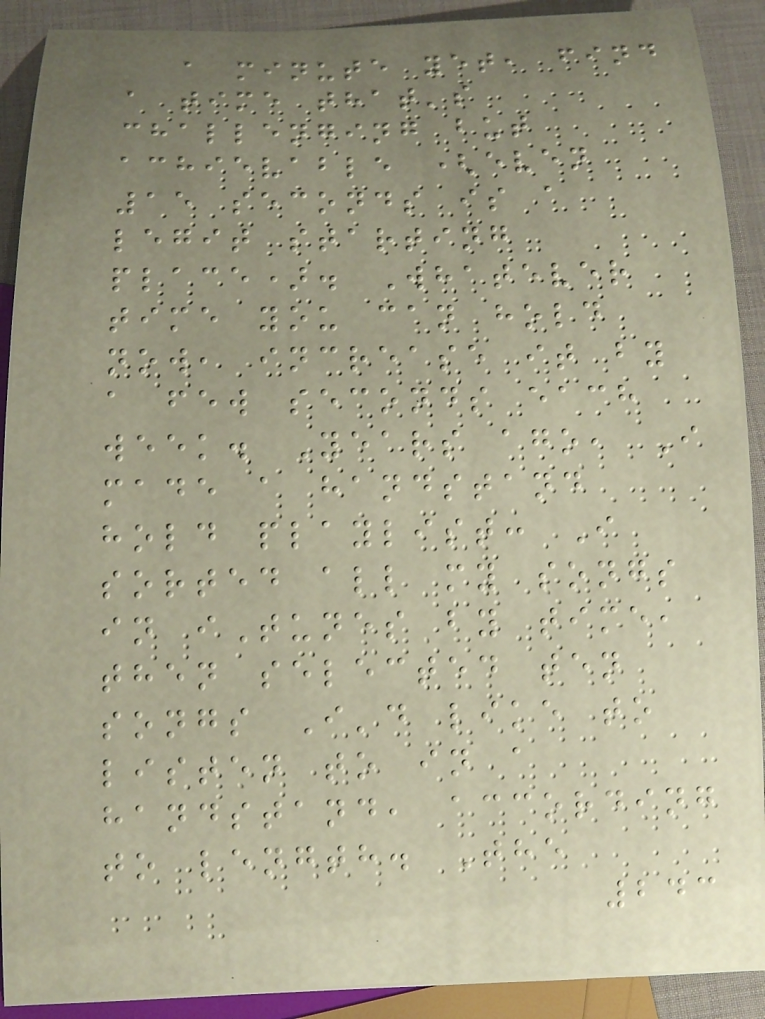a minute yet, find
a time that's
challenging but
achievable (even
15 seconds is a
legit starting
place). Whatever
time you can hold
now, increase it by
a few seconds each
week. Years ago, I
made a handstand
hold playlist: I
sorted all my songs
in iTunes by time,
then selected ten
songs I'd like to
listen to in a
handstand, according
to length. The
243
